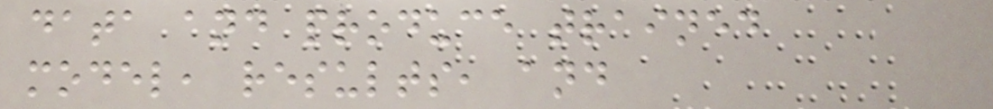data and produce trained
model, results, and
